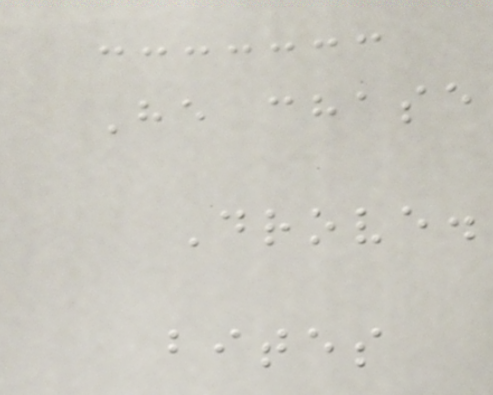He chase
Drove.
bites
